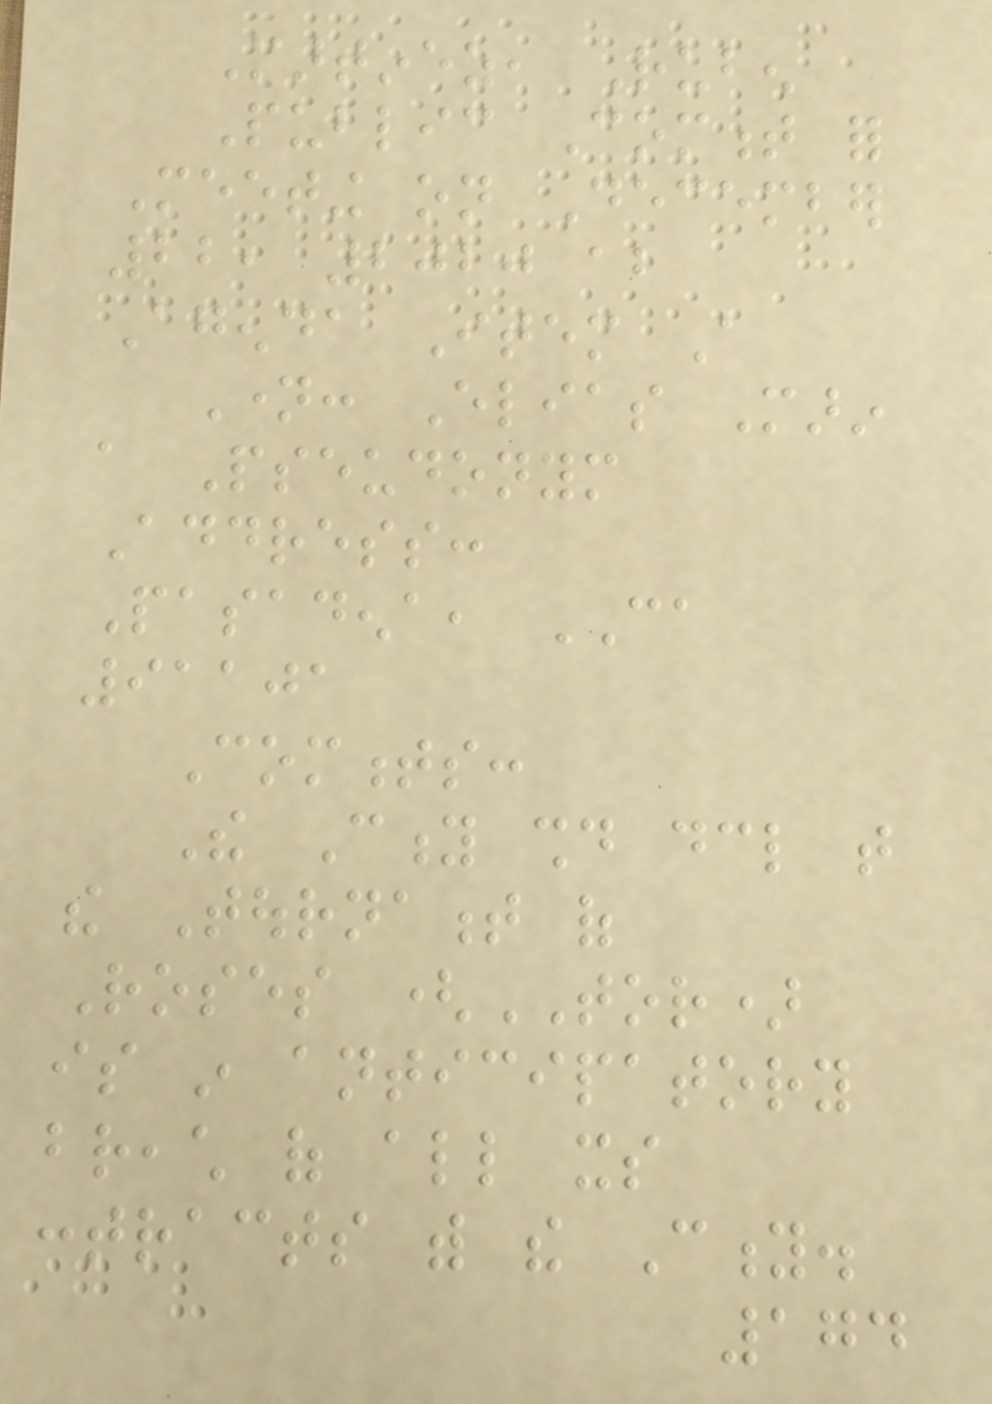Martinez, Ruben
Public Comment for
Meeting on December
22, 2020 about
Agenda Item A
Name: Elias Marin
a Pseudonym
Address:
Pasadena, CA
91101
Comments:
The City should declare that
the Tournament of
Roses (TOR)
is in anticipatory
breach of all its
contracts with the City.
174
